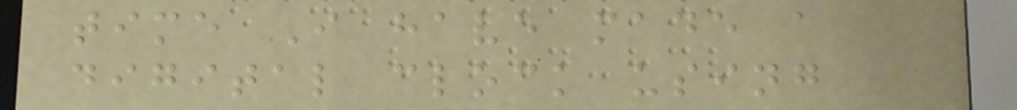time I have made a
digital clock using
